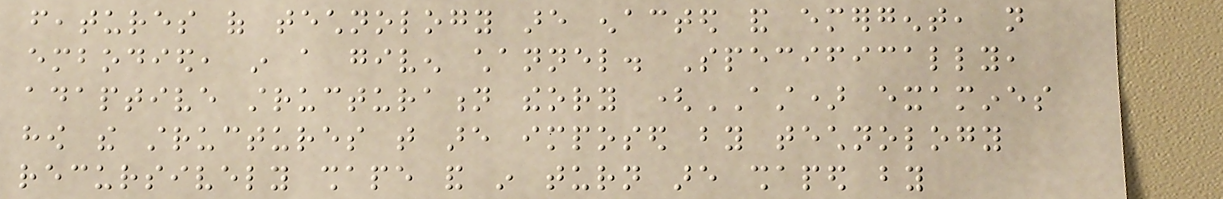features of technology are enacted and emergent, not
embodied, in a given channel. Specifically,
adaptive structuration theory (AST) examines
how the structures that are imposed by technology
recursively shape and in turn are shaped by
